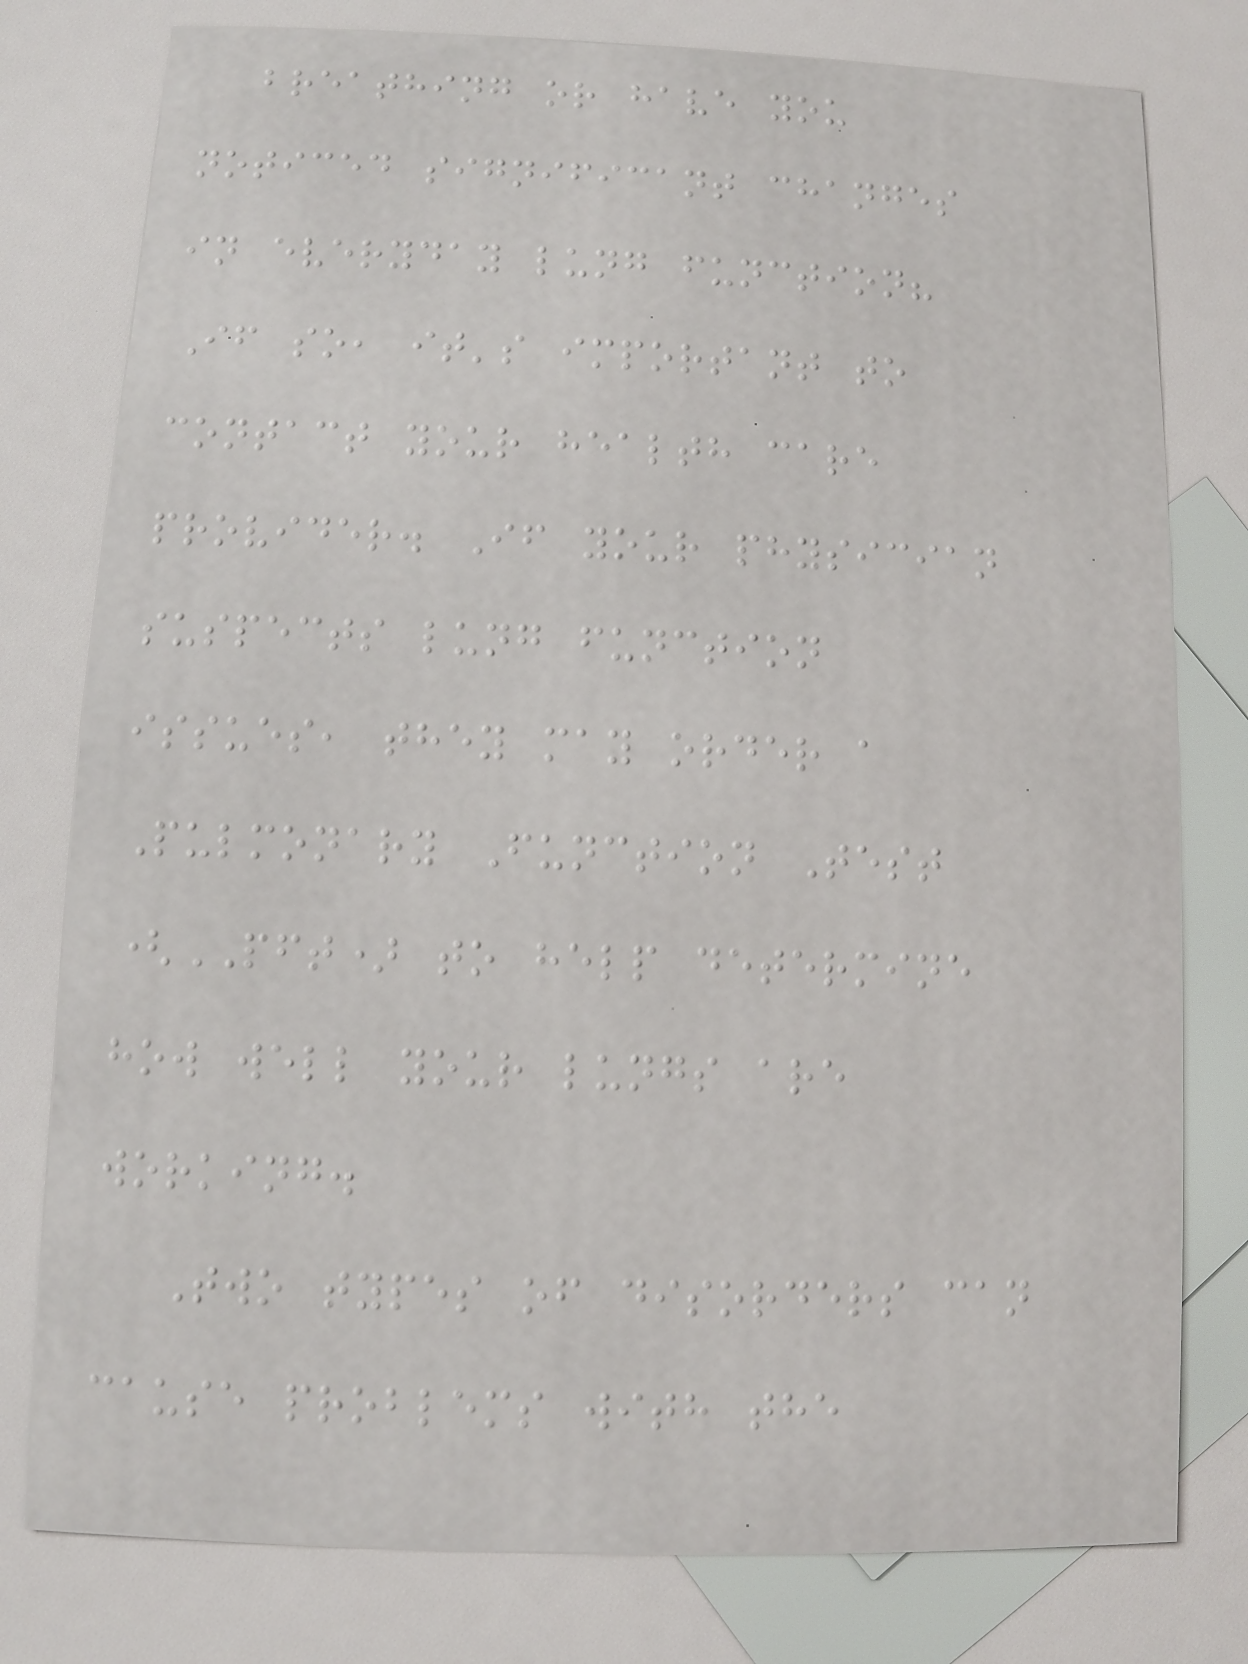breathing or have you
noticed significant changes
in everyday lung function?
If so, it's important to
contact your health care
provider. If your physician
suspects lung function
issues, they may order a
Pulmonary Function Test
(PFT) to help determine
how well your lungs are
working.
Two types of disorders can
cause problems with the
